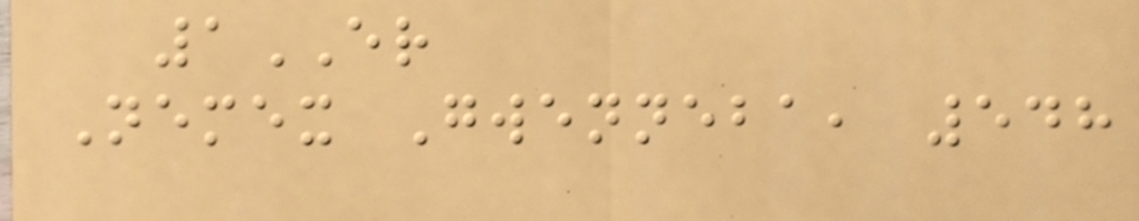1ER
Nemex Gwenneba, 548
